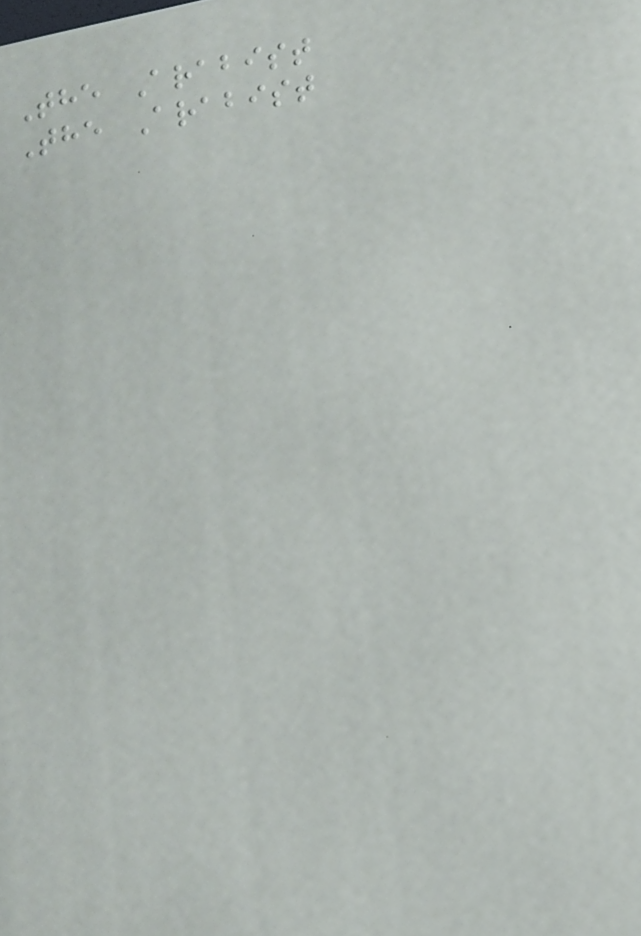The Arabist
The Arabist
